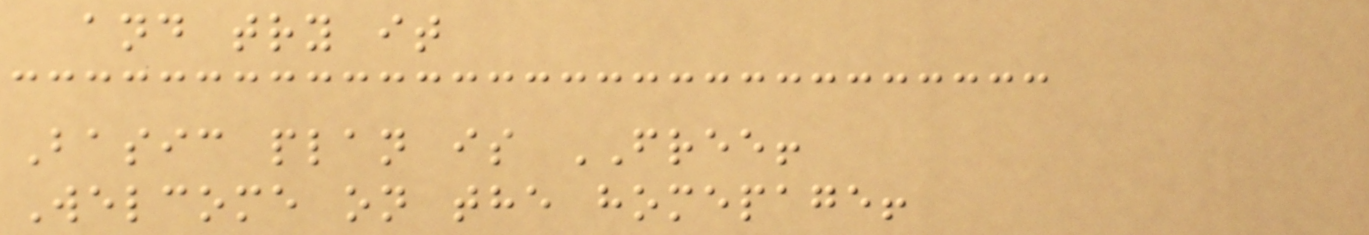and try it
Basic plan is FREE!
Welcome on the homepage!
